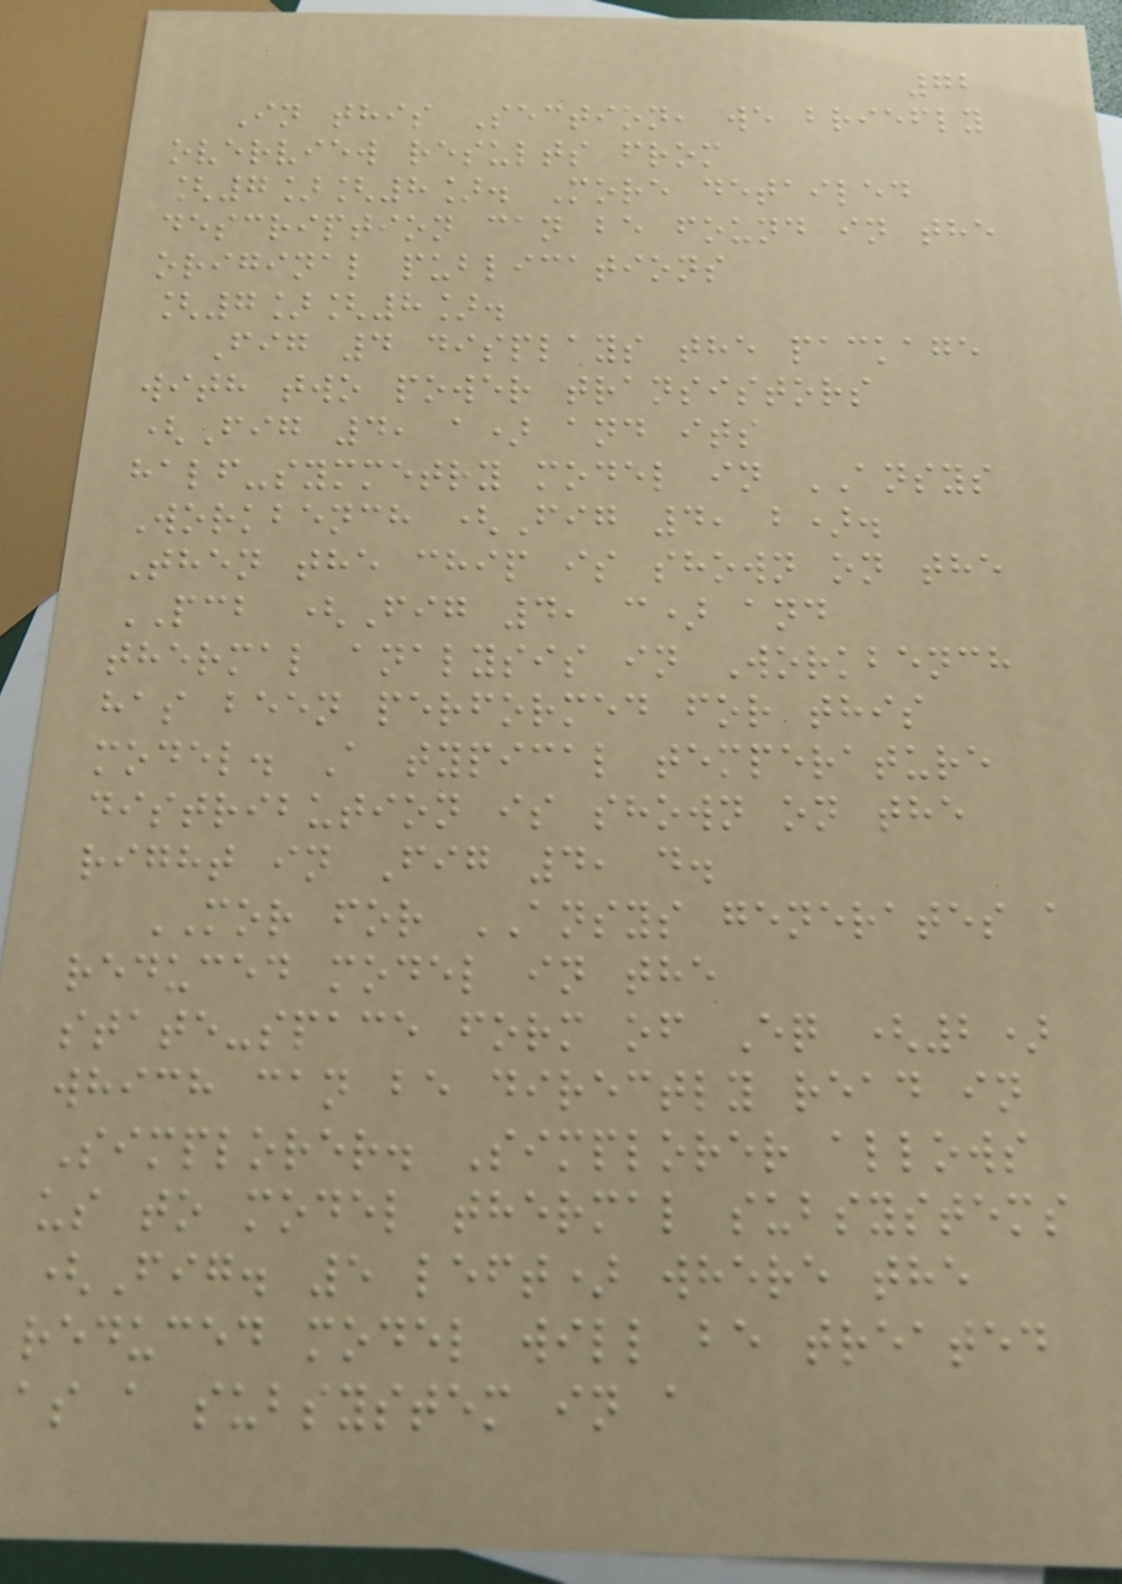72
In this Section, we briefly
overview results from
[7][8]. More detailed
description can be found in the
original publications
[7][8].
Fig 4 displays the package
with two power transistors
(Fig 4, a) and its
half-symmetry model in ANSYS
Workbench (Fig 4, b).
Then the chip is shown on the
PCB (Fig 4, c) and
thermal analysis in Workbench
has been performed for this
model. A typical temperature
distribution is shown on the
right in Fig 4, d.
MOR for ANSYS generates a
reduced model in the
state-space form of Eq (2)
which can be directly read in
Simplorer. Simplorer allows
us to model thermal subsystems
(Fig. 5 left) where the
reduced model will be treated
as a subsystem in a
